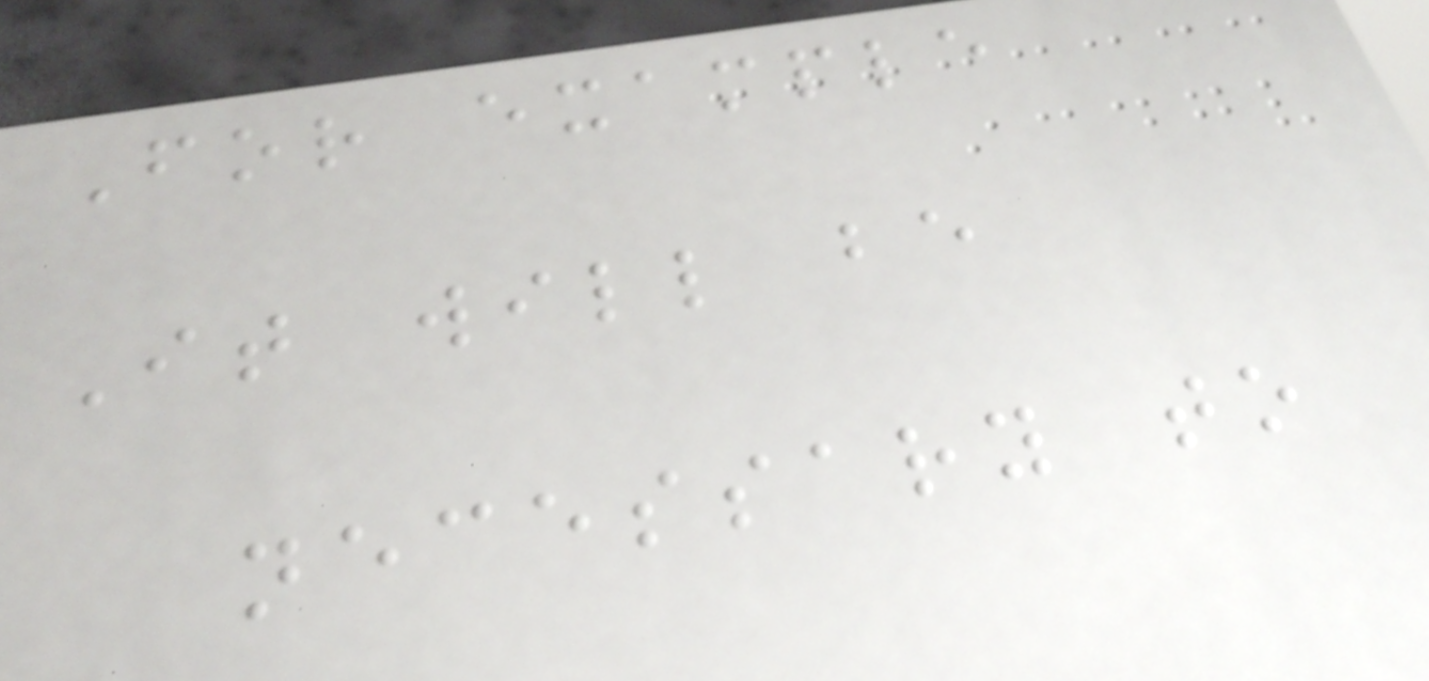For example
It will be
necessary to
